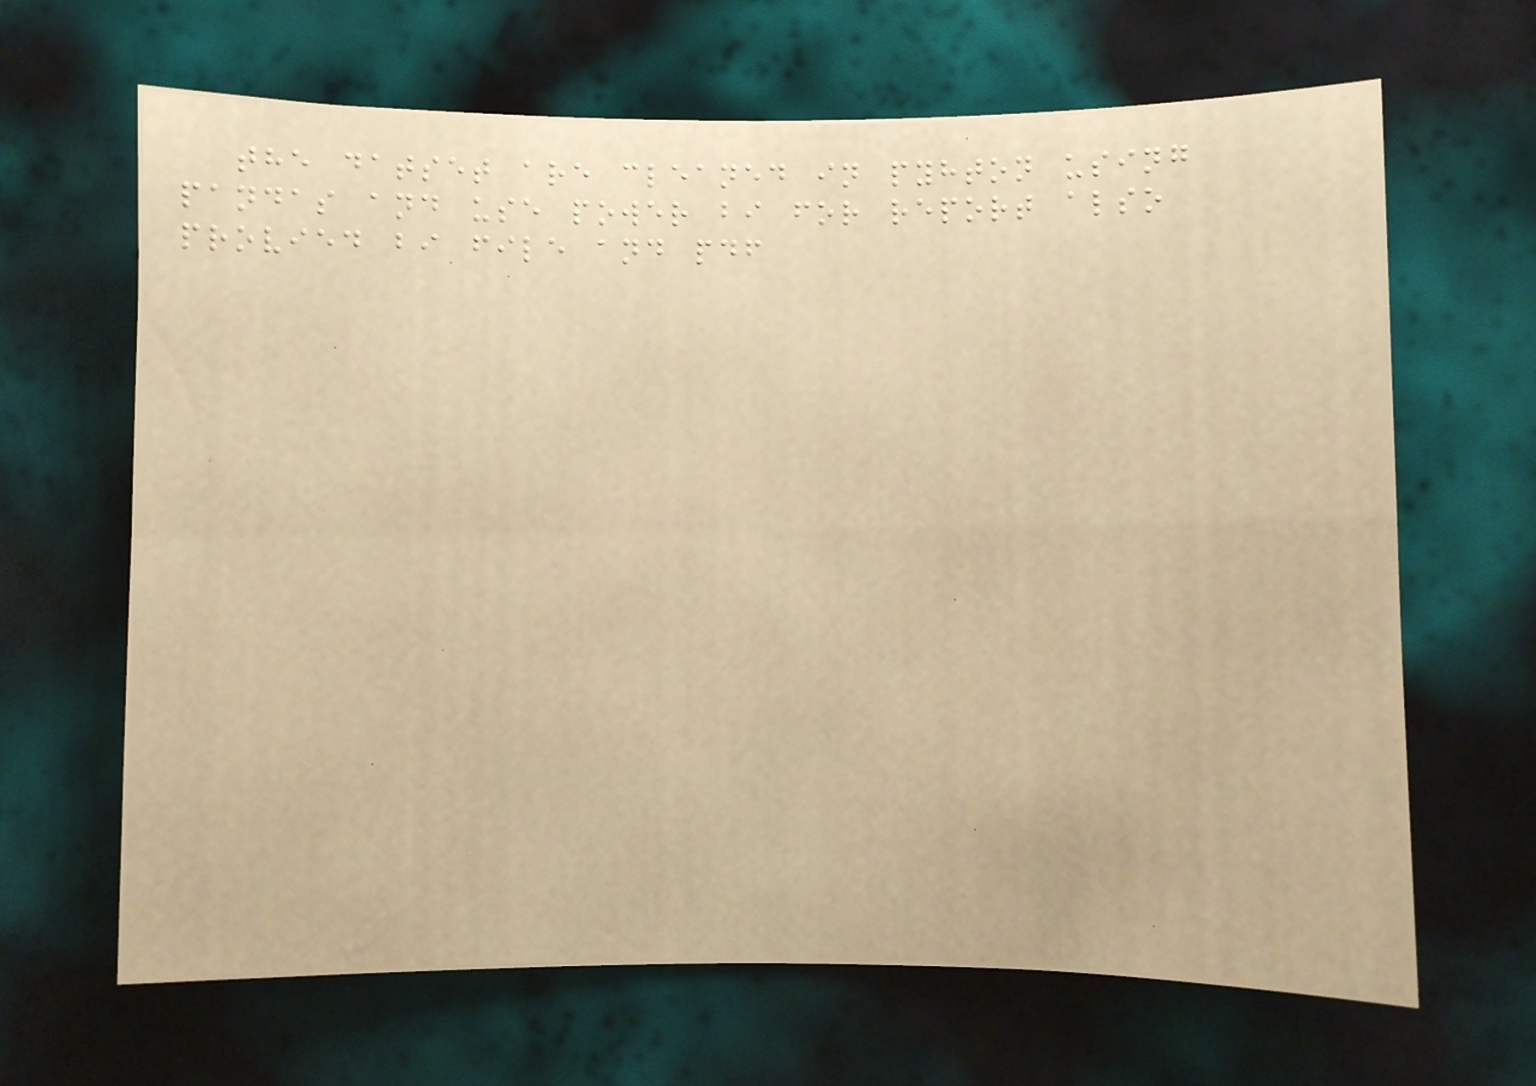the datset are cleaned in pyhton using
pandas and use power bi for report also
provied bi file and pdf
